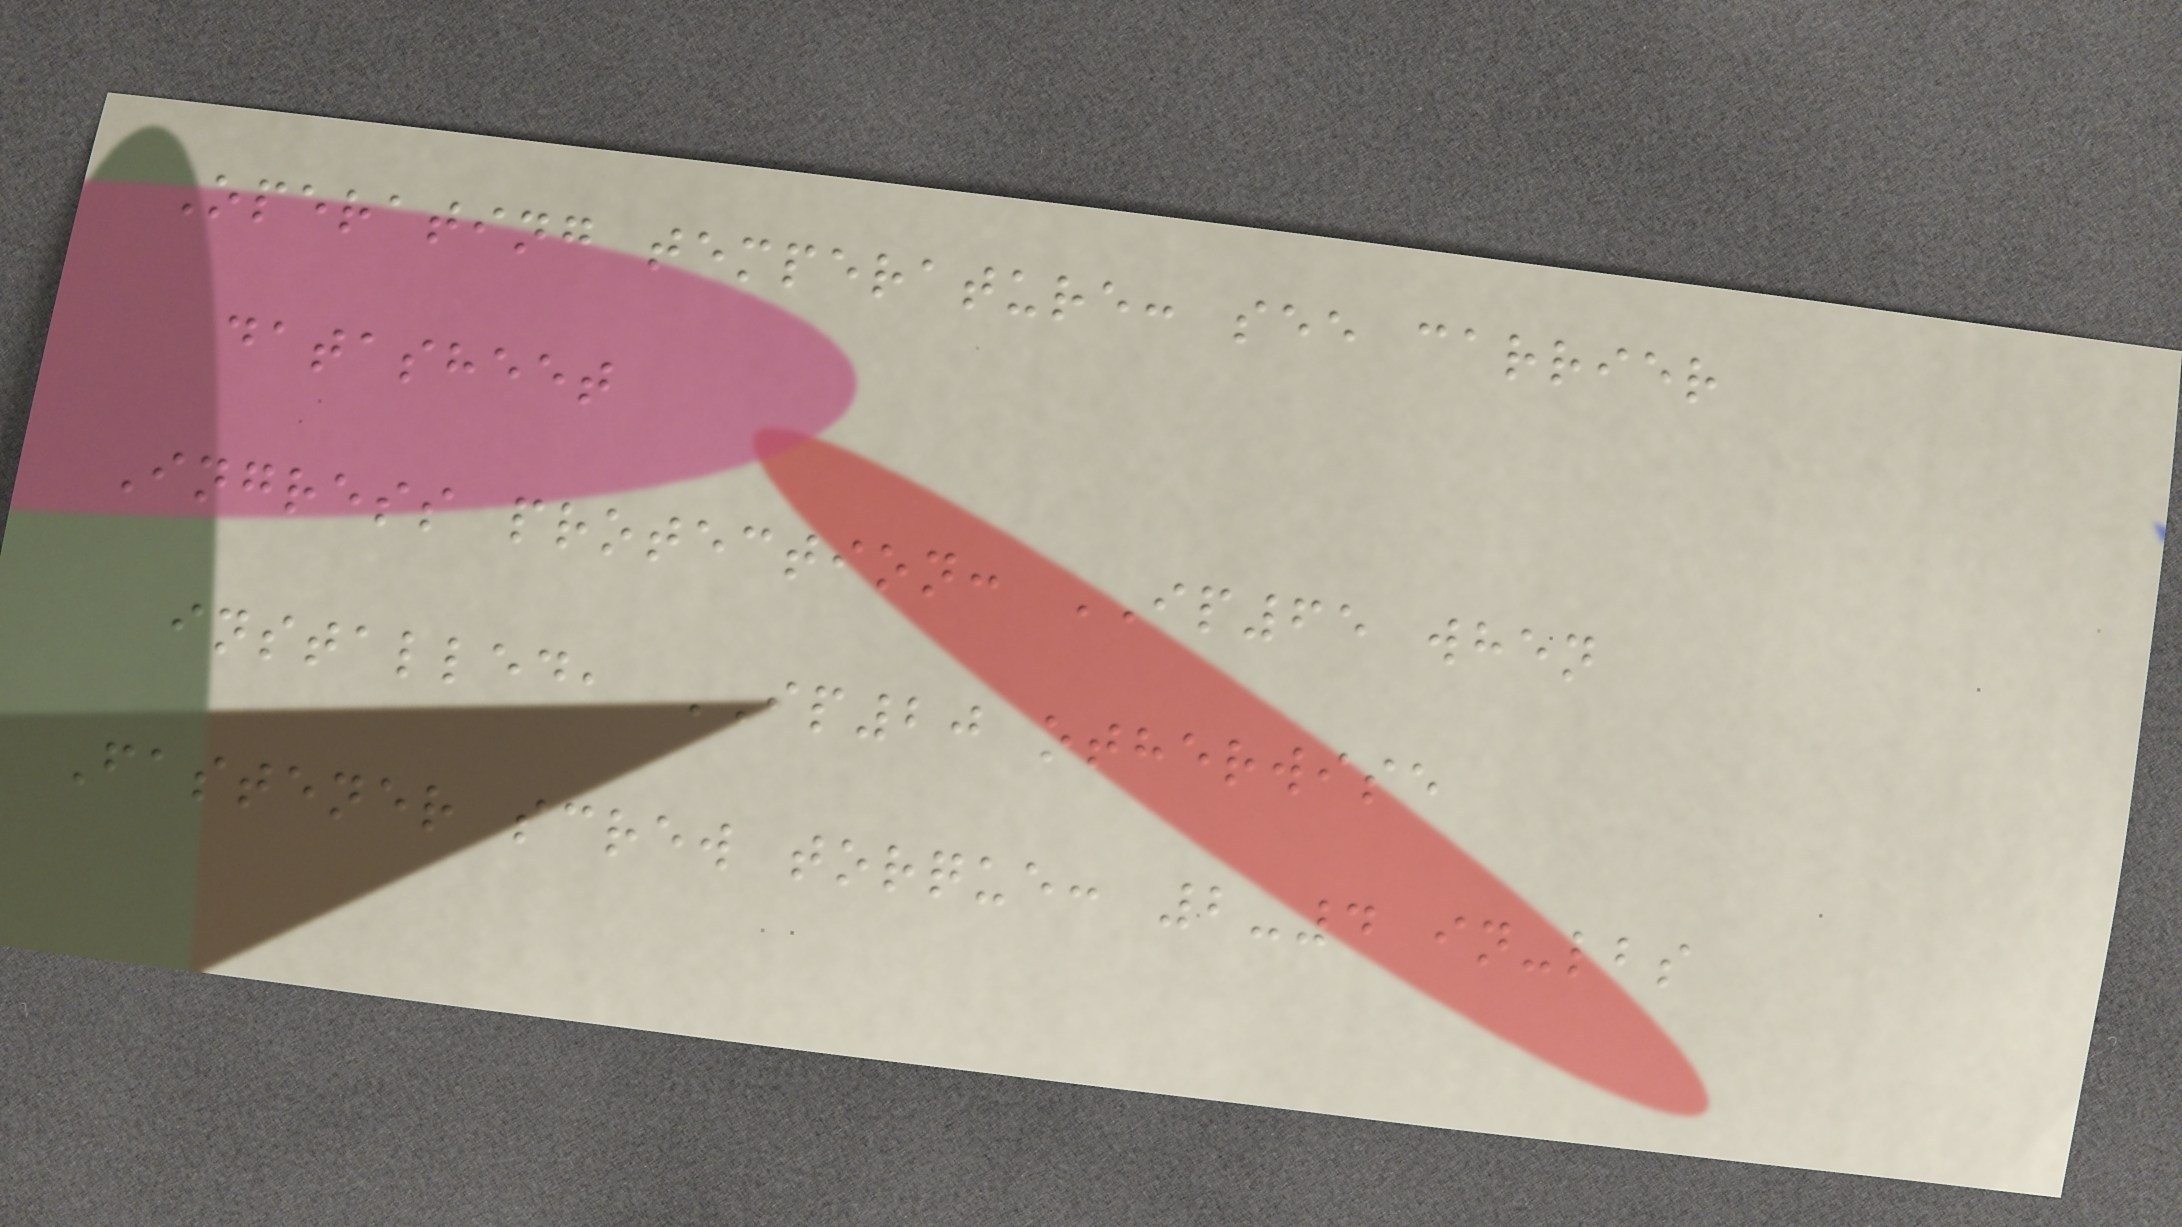Operating temperature: see carrier
datasheet
Ingress protection: IP65 when
installed, IP20 otherwise
Fastener screw torque: 2-4 in-lbs
